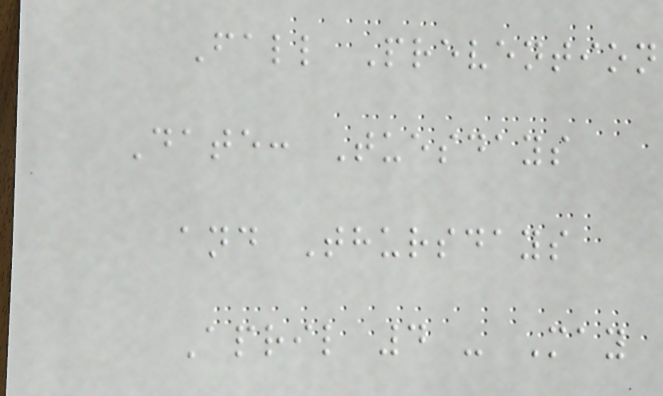Fall Prevention
Date: Tuesdays
and Thursdays
April 4 - May
